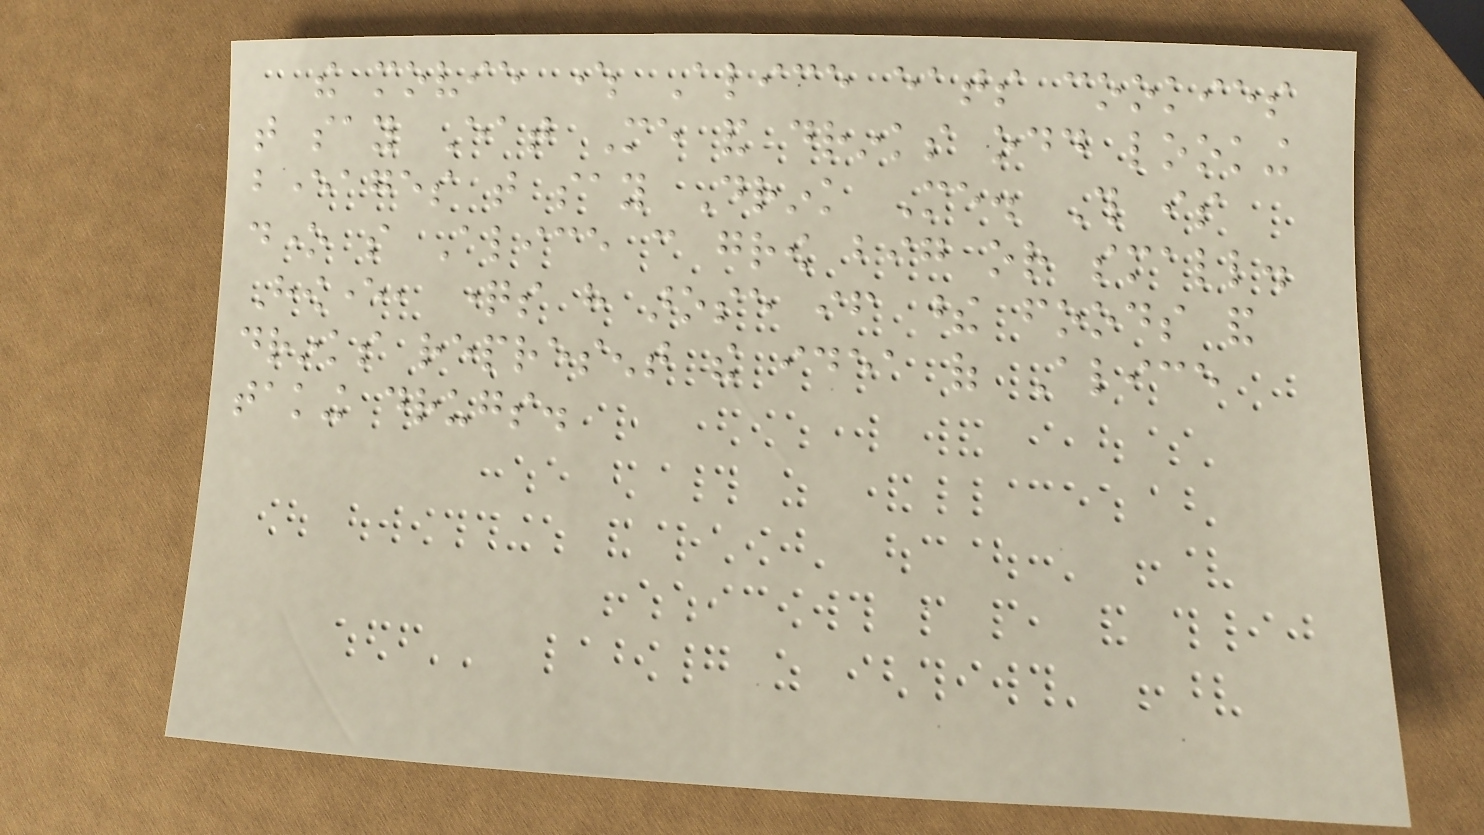the movie where Alice eats cookies
that say Eat Me and drinks odd looking
beverages that say Drink Me. This is
done so Alice can grow big or small.
However, questions have arose if these foods and
drinks represent the idea of Alice
taking drugs.
